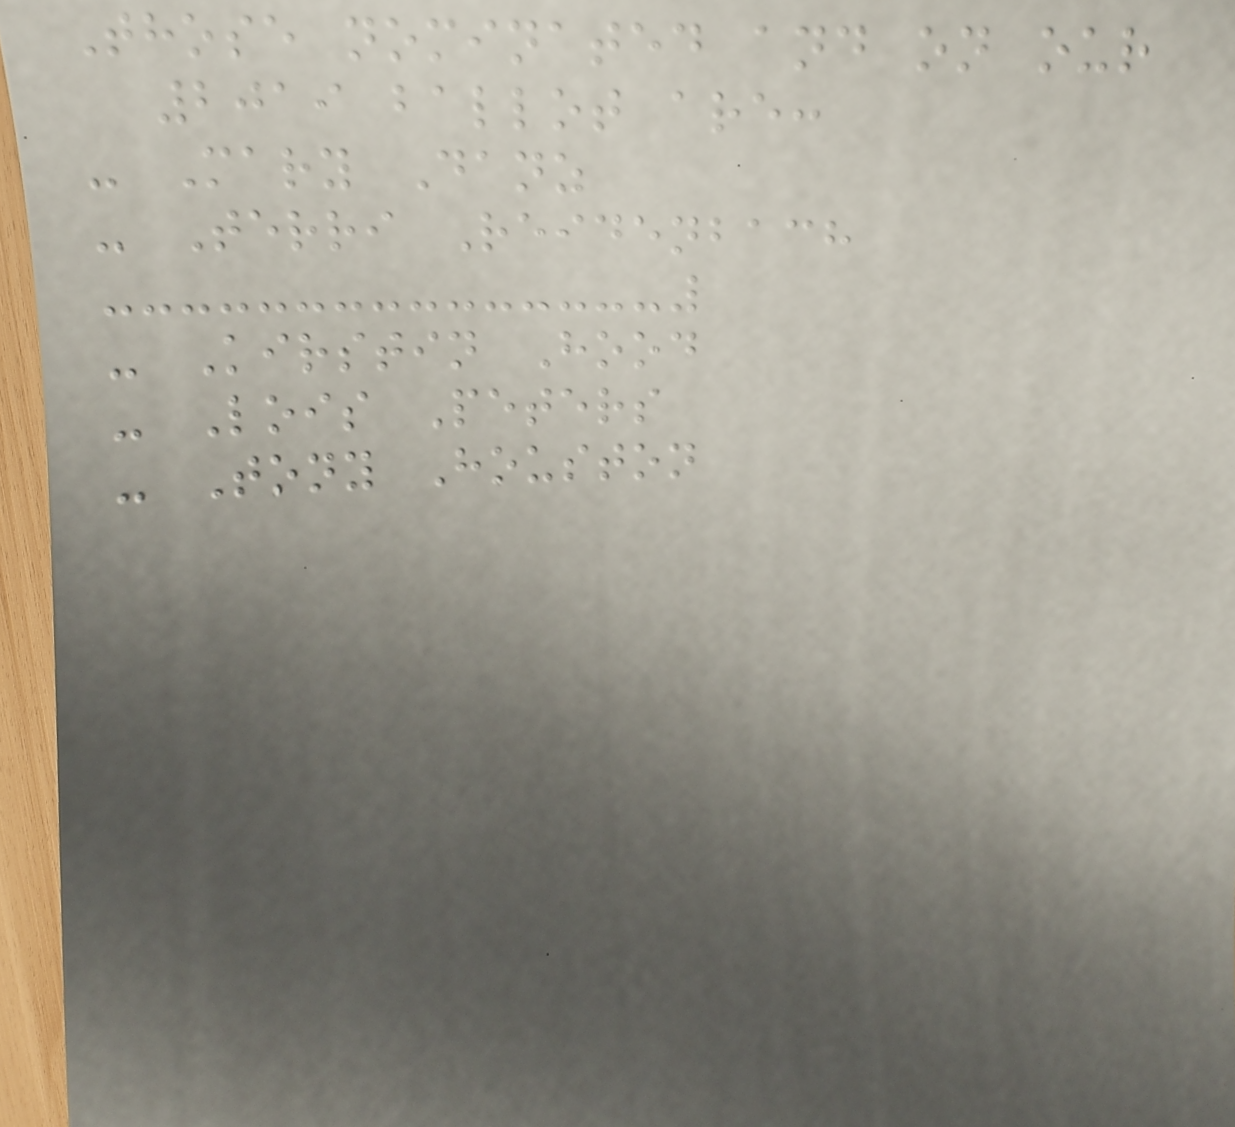Those nominated and on our
2019 ballot are:
- Mary Danz
- Terri Reidenbach
- Kirstin Hood
- Lois Peters
- Tony Houston
